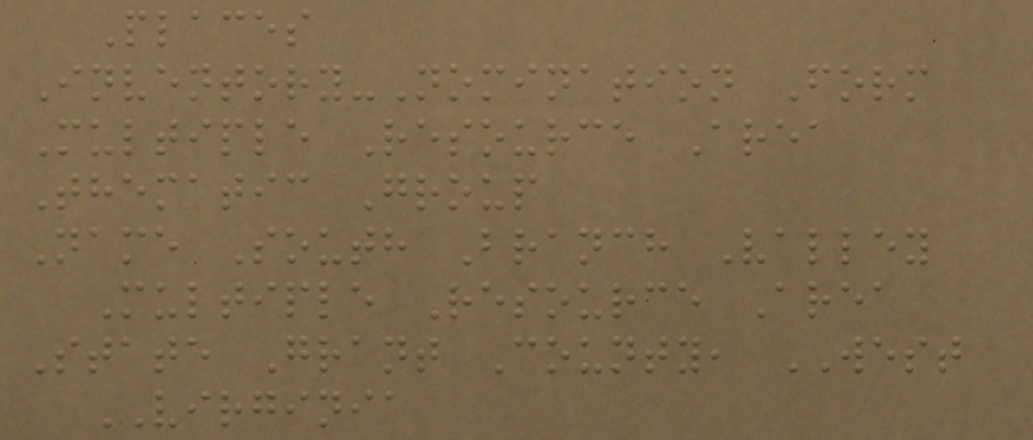Places
Inventory-Nomination Form
Multiple Resource Area
Thematic Group
Name South Branch Valley
Multiple Resource Area
State Grant County, WEST
VIRGINIA
